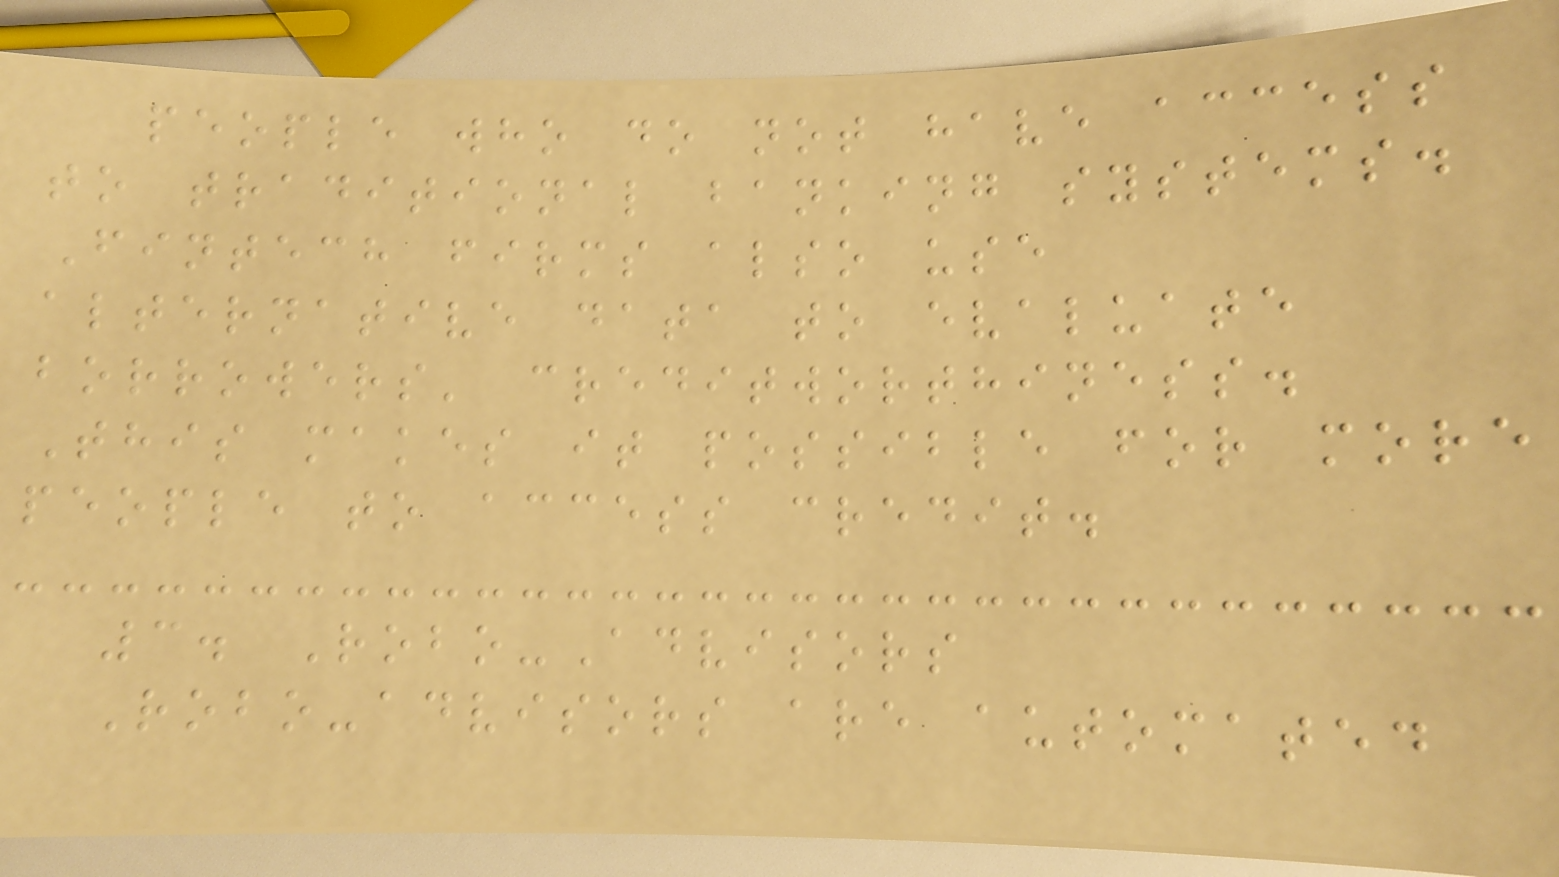people who do not have access
to traditional banking systems.
Fintech firms also use
alternative data to evaluate
borrowers' creditworthiness.
This makes it possible for more
people to access credit.
3. Robo-Advisors
Robo-advisors are automated
